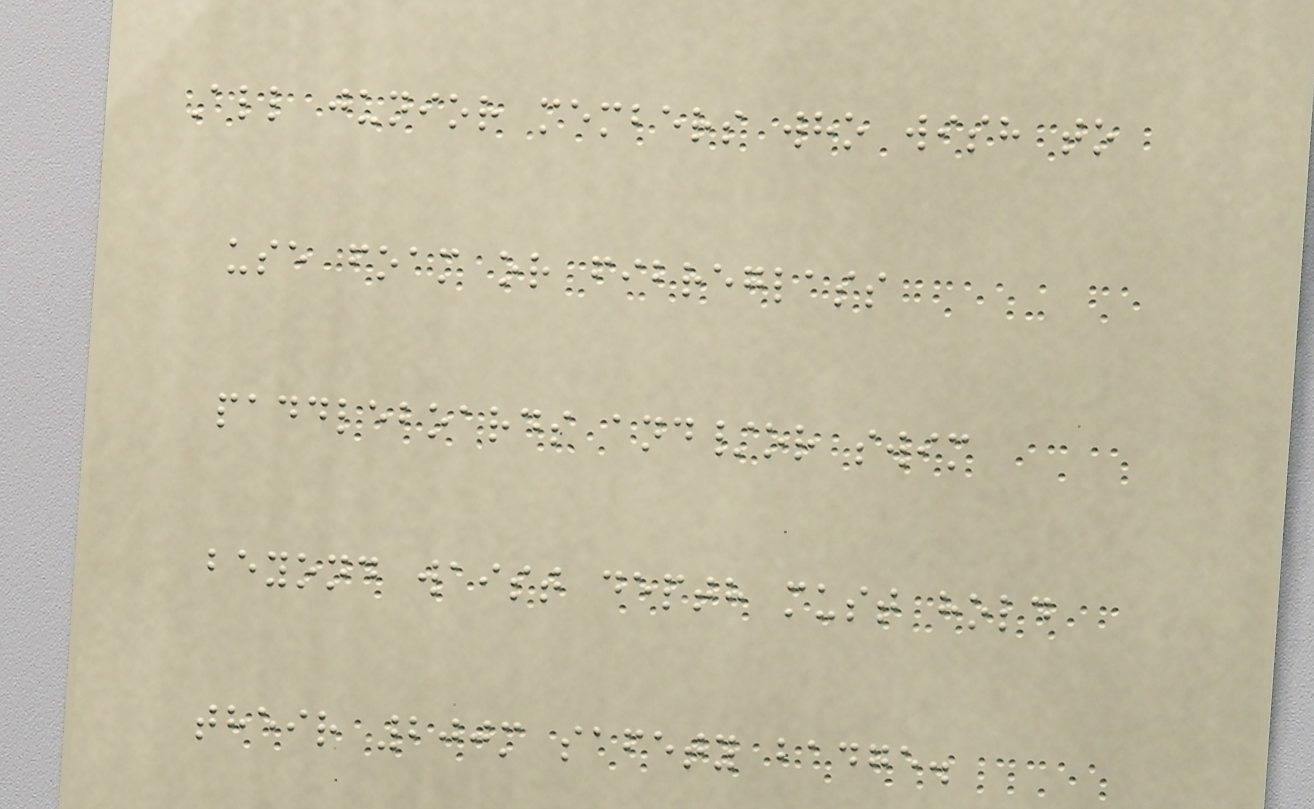All junior members who wish to
use foam or fibreglass
paddleboards and/or swim
beyond waist depth must hold
their 200m safety badge.
